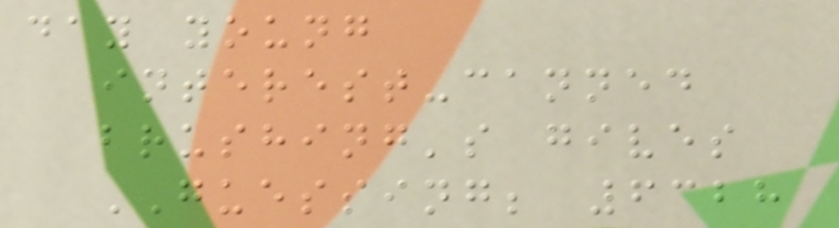day young
interest-canned
brushing's gives
GUESSING; 6328
